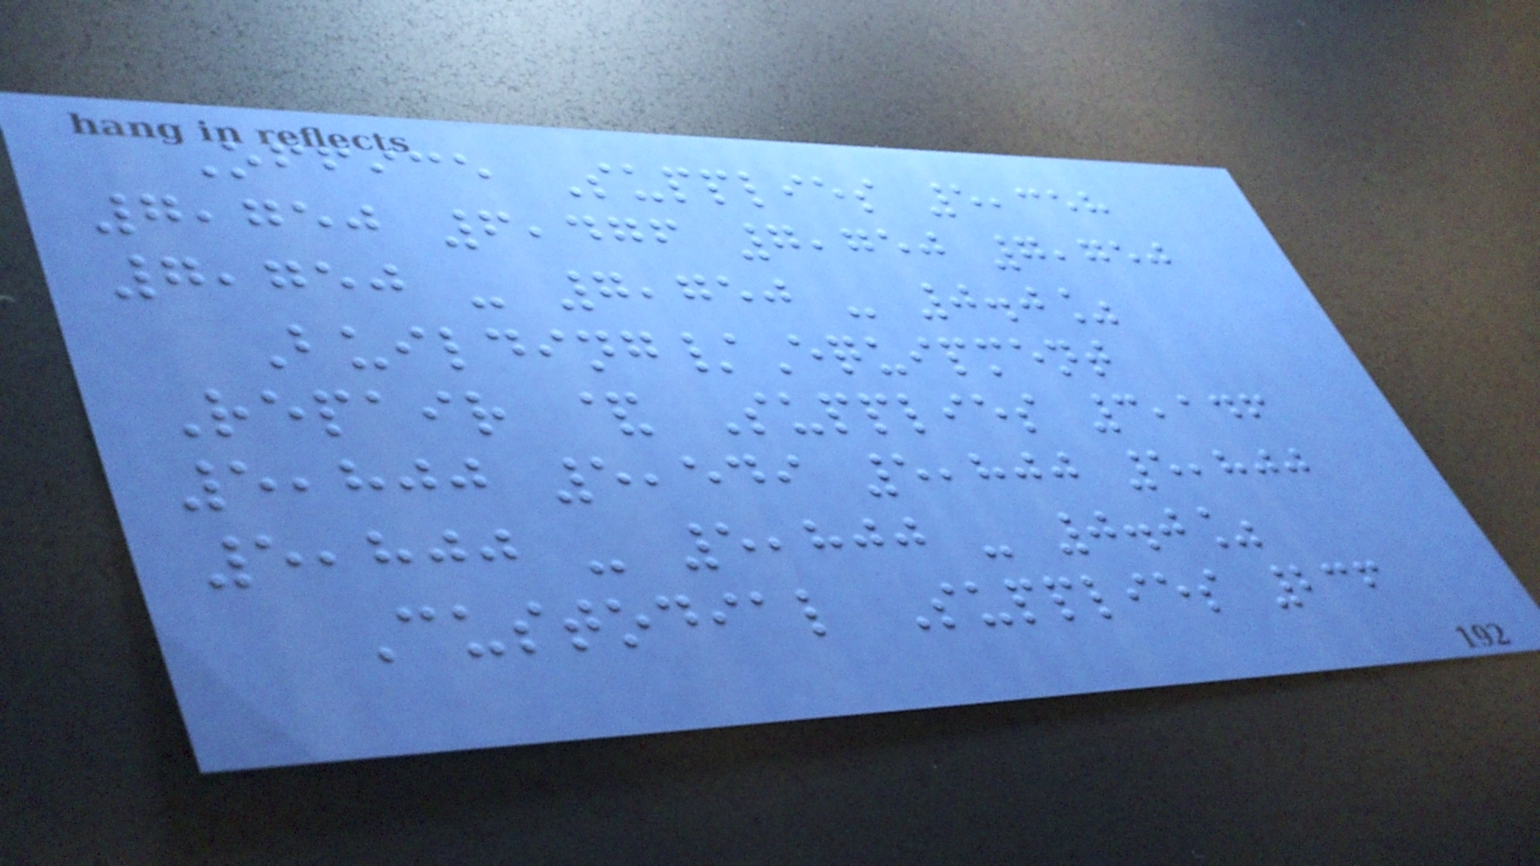Office Supplies 5,358
7,750 6,476 7,750 7,750
7,750 - 7,750 - 0.0%
Building/Equipment
Repair & Supplies 3,146
5,800 5,549 5,800 5,800
5,800 - 5,800 - 0.0%
Custodial Supplies 236
